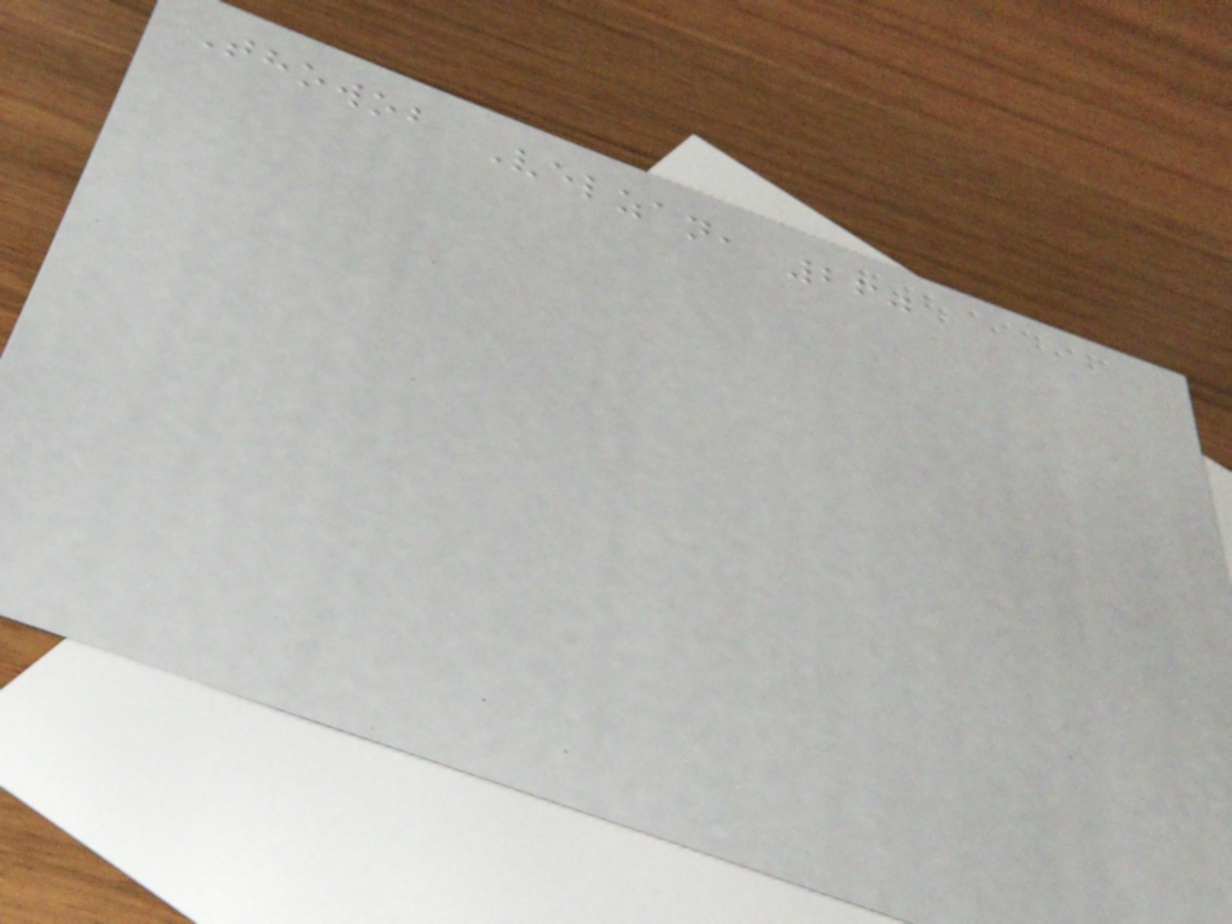Thowob Velzan, 260
